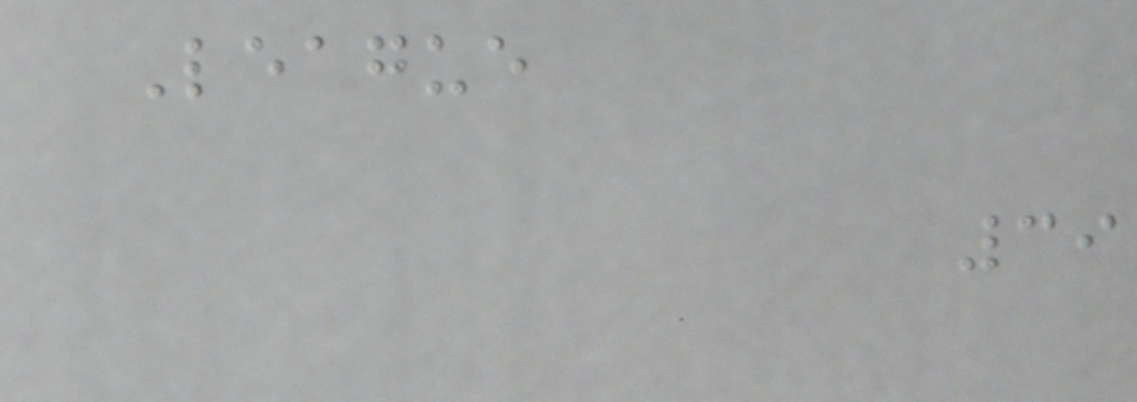League
39
